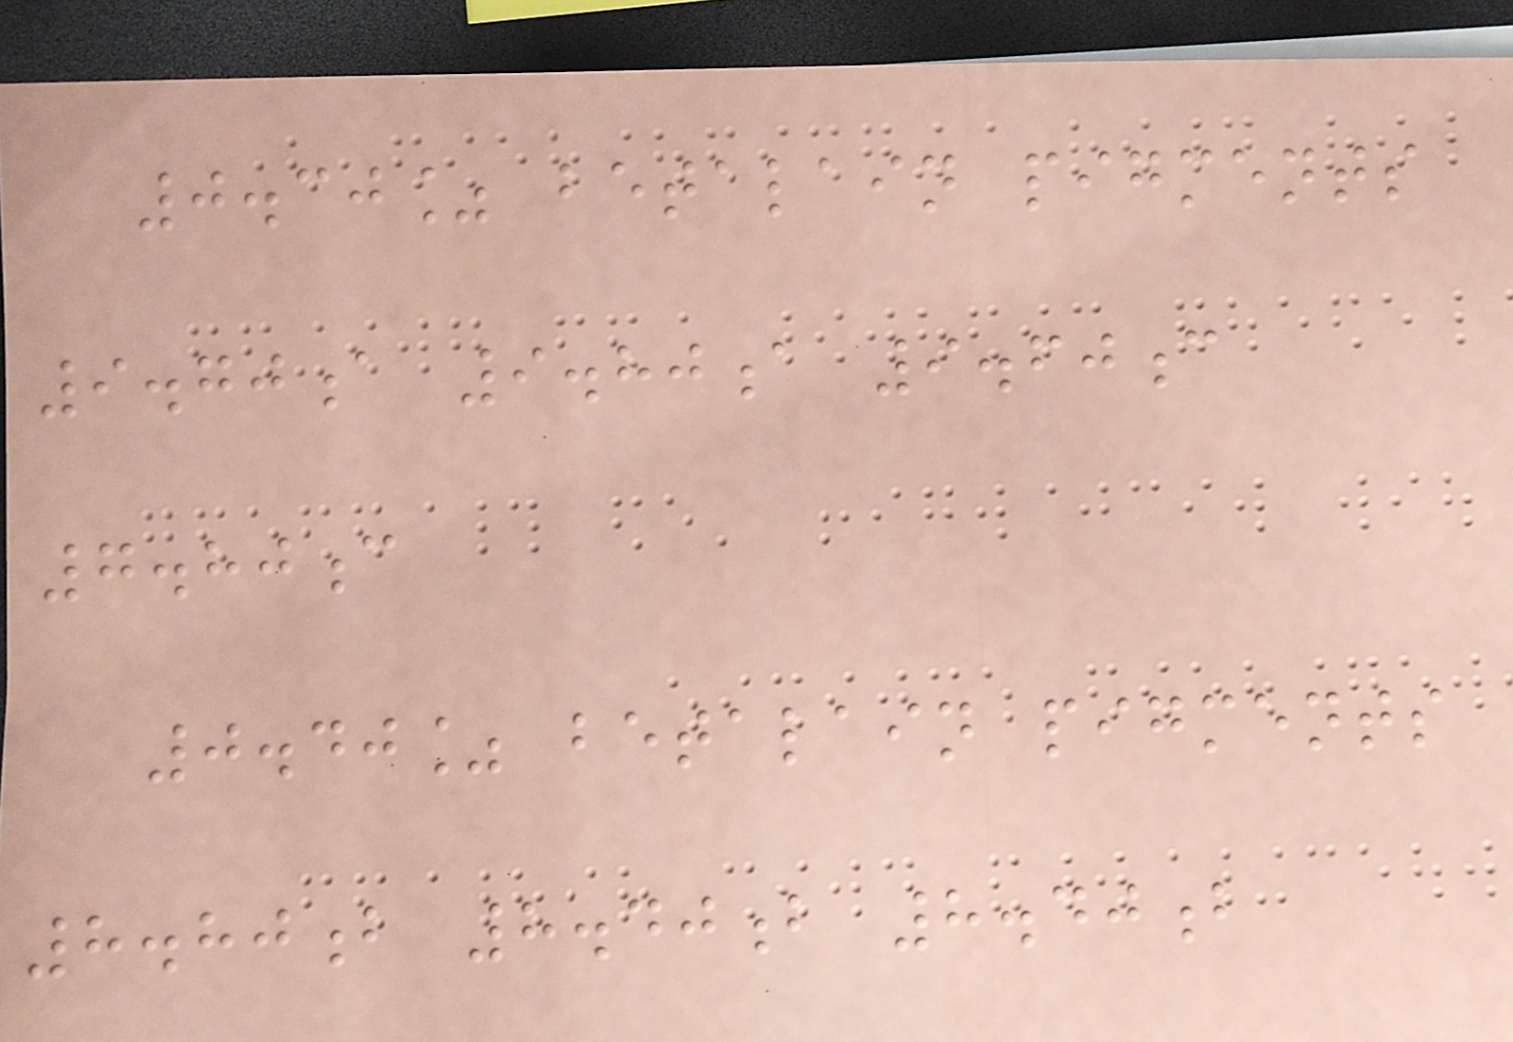0.30% betalain pigments
9.70a 9.80a 9.60c
7.80c
0.40% betalain pigments
8.80b 8.40b 8.40b
